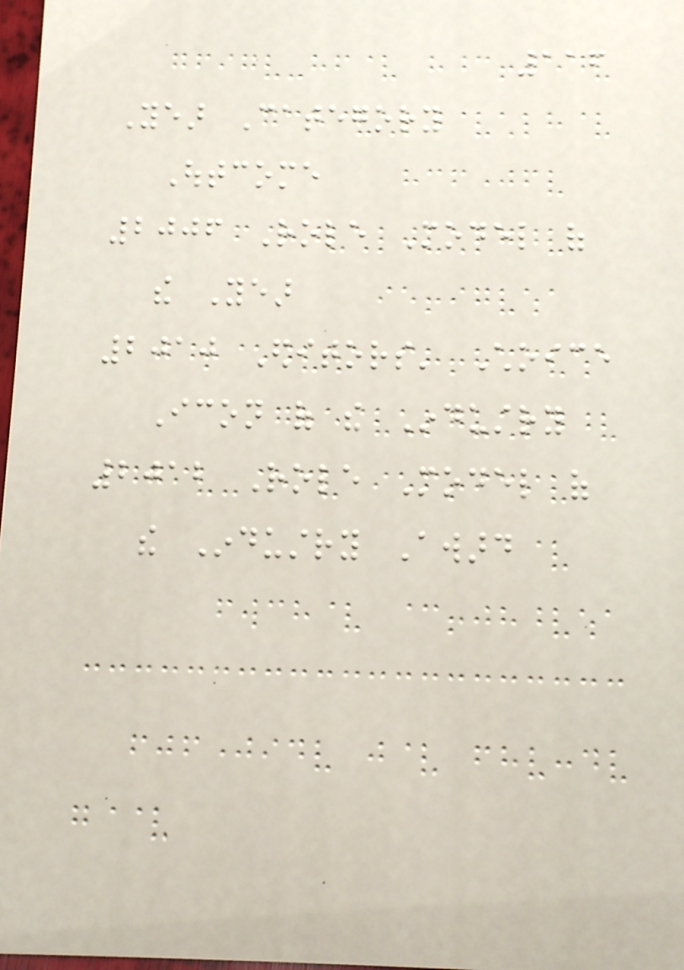116
Year Category
Outcome
2006 Role Model of
the Year
2010 Editors' Choice
Icon of the Industry
2012 Role Model of
the Industry Award
